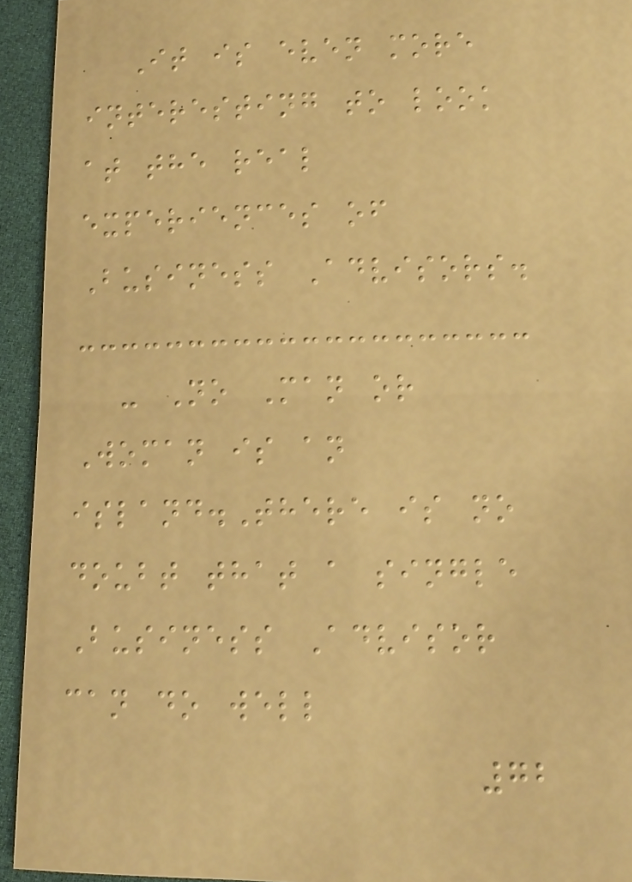It is even more
interesting to look
at the real
experiences of
Business Advisors.
- No Man or
Woman is an
island.There is no
doubt that a single
Business Advisor
can do well
72
